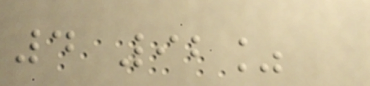4 92%
